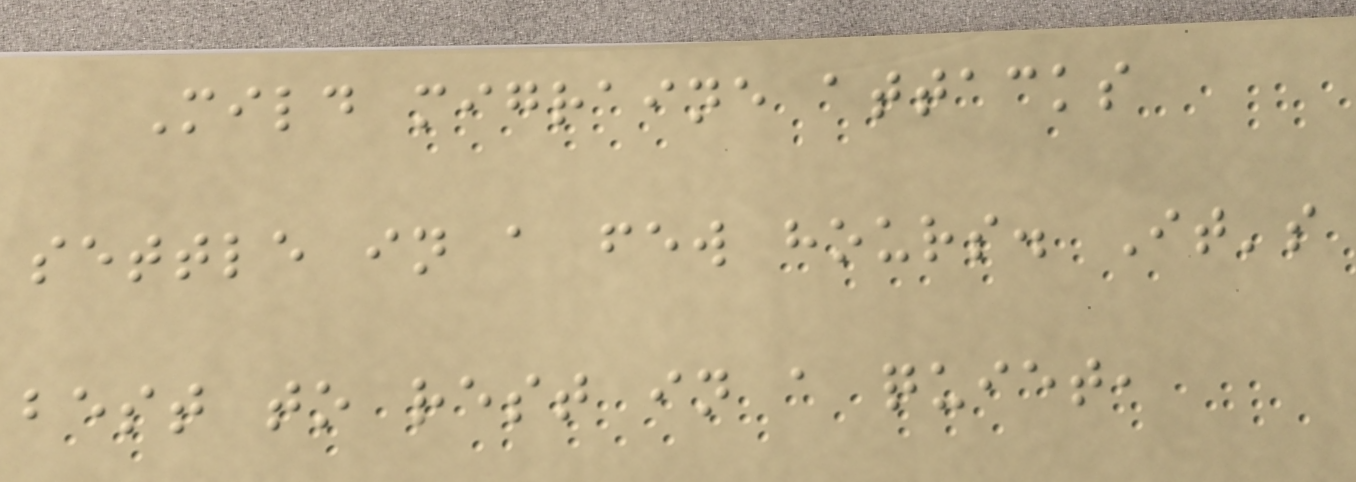Mild migraine attacks
settle in a few hours. It's
best to rest in a quiet,
